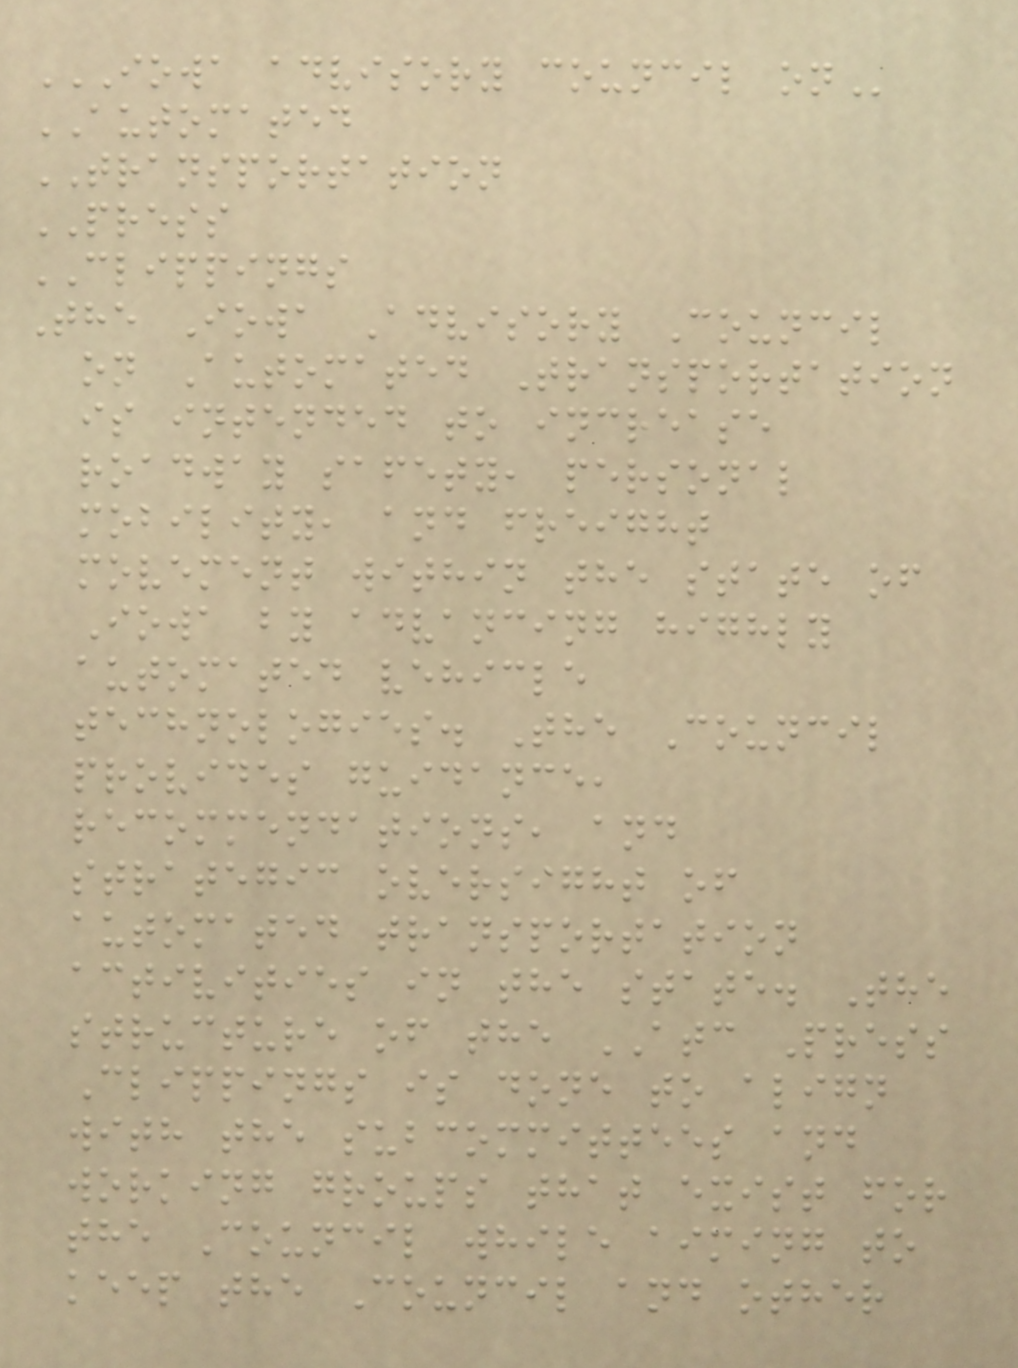IOWA ADVISORY COUNCIL ON
AUTOMATED
TRANSPORTATION
PRESS
CLIPPINGS
The Iowa Advisory Council
on Automated Transportation
is intended to increase
roadway safety, personal
mobility, and freight
movement within the state of
Iowa by advancing highly
automated vehicle
technologies. The Council
provides guidance,
recommendations, and
strategic oversight of
automated transportation
activities in the state. The
structure of the ATC Press
Clippings is done to align
with the subcommittees and
working groups that exist for
the Council while aiming to
keep the Council and other
